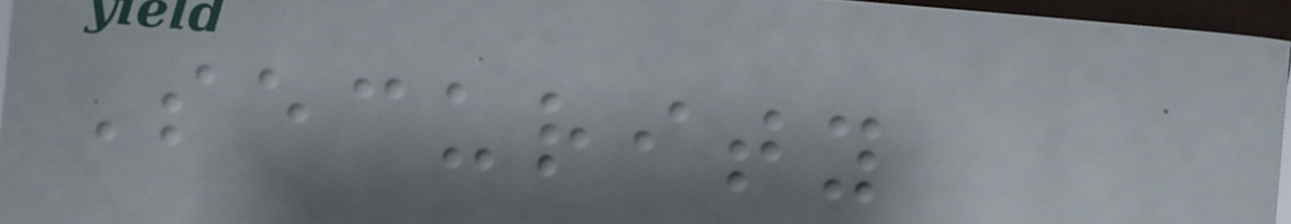Security
